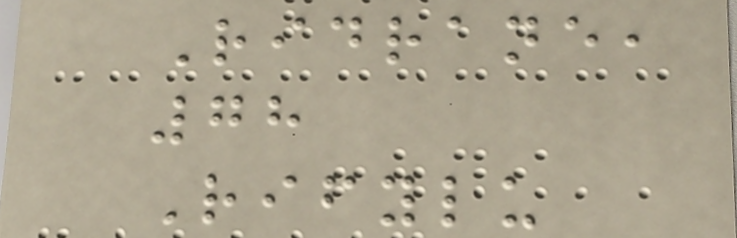Ridrane,
78
Rifylu
